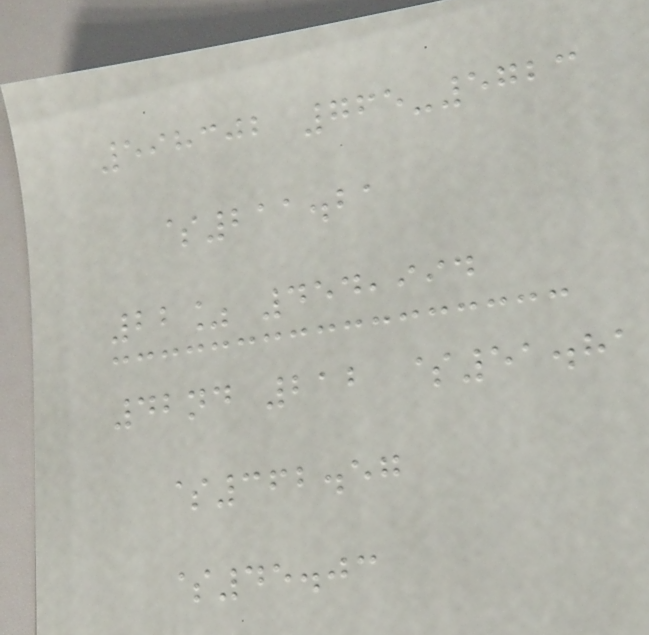598302 765-5723
$211.21
22% 454,994
42nd 212 $51.81
$362.57
$45.03
